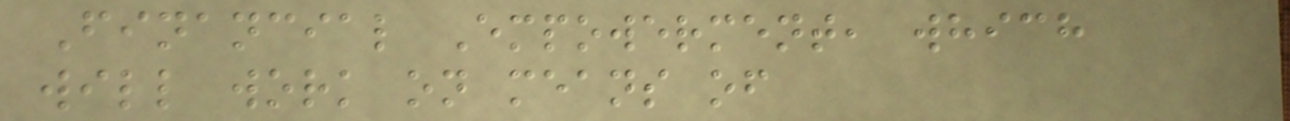Financial Empowerment, which
will work on means of
